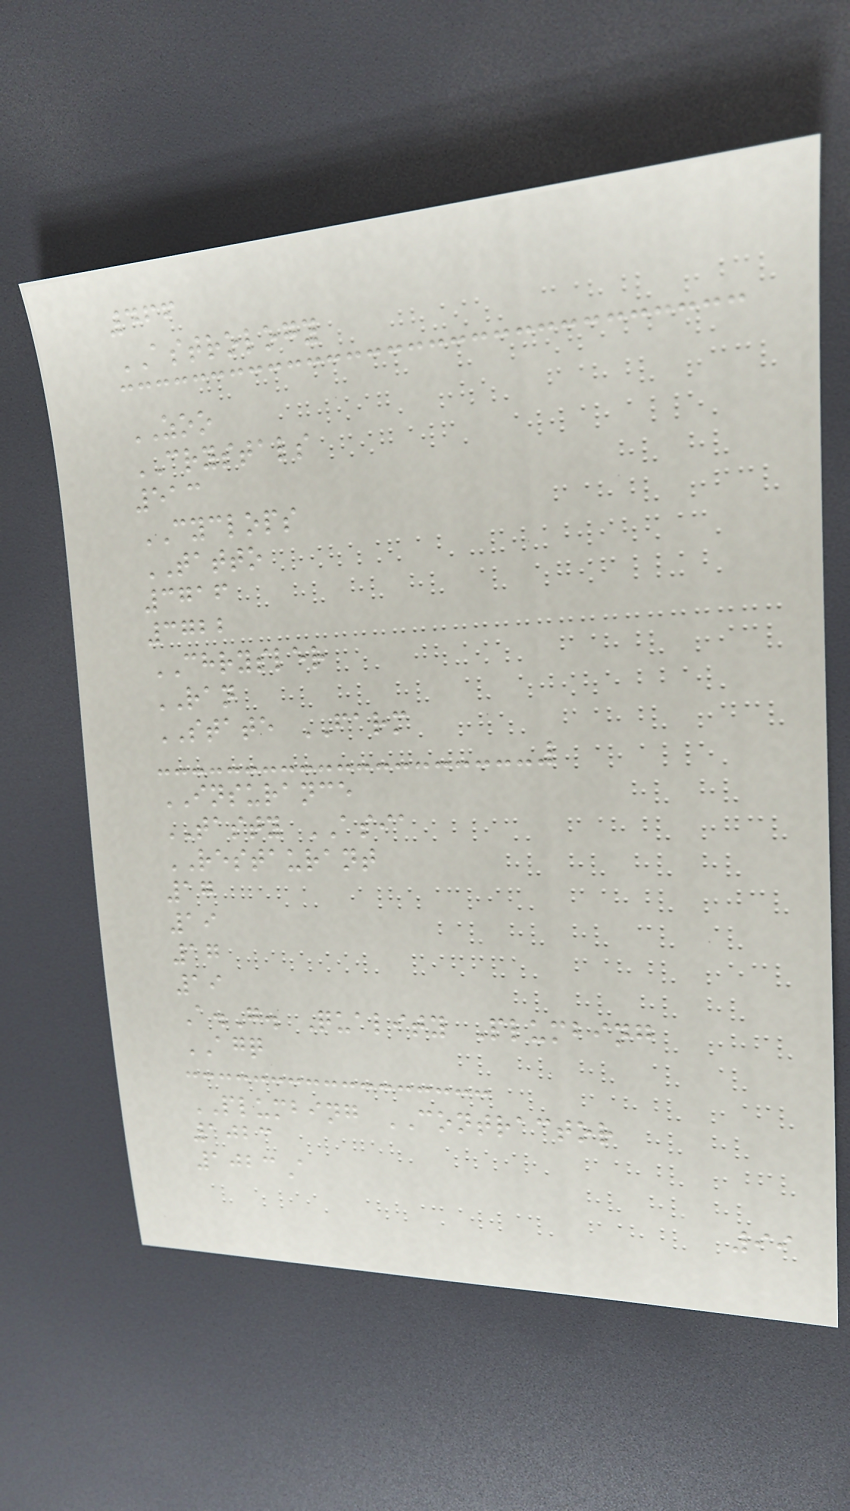466
ASTROLOGY
ZOO
CRYSTALS
513
CYCLOPS
TATTO
3716
3722
CHRYSLER
RAN
STATE FARM
INSURANCE
TASTY ASIA
RESTAURANT
17
19
17
19
A.G. Quality Plumbing
AGQ
PLUMBING CONTRACTOR
1023
1023A
99
